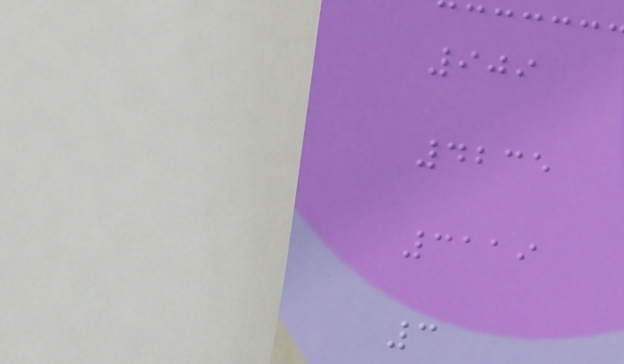909
4235
3119
3
